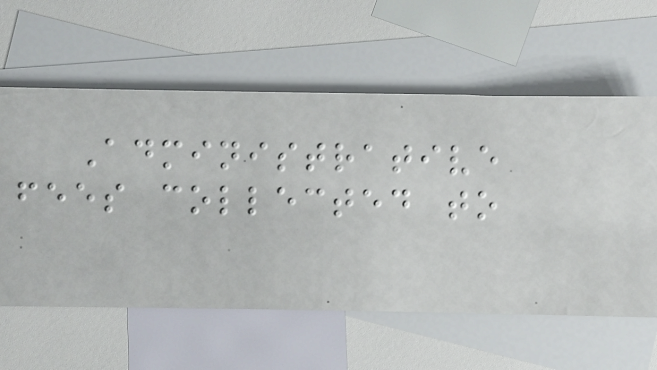Administrative
fees collected to
